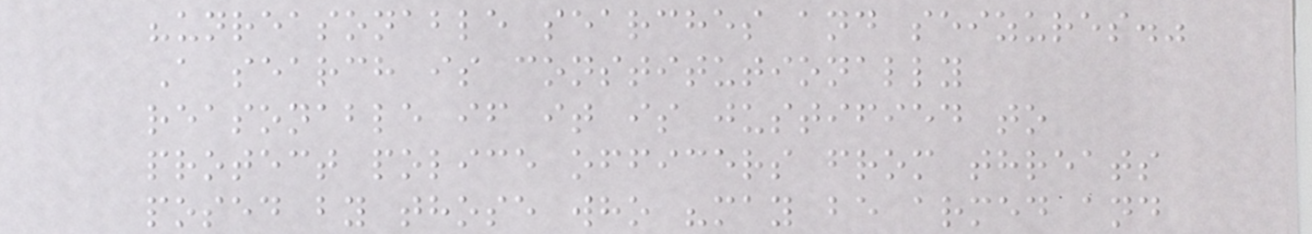"unreasonable searches and seizures."
A search is constitutionally
reasonable if it is justified to
protect police officers from threats
posed by those who "may be armed and
